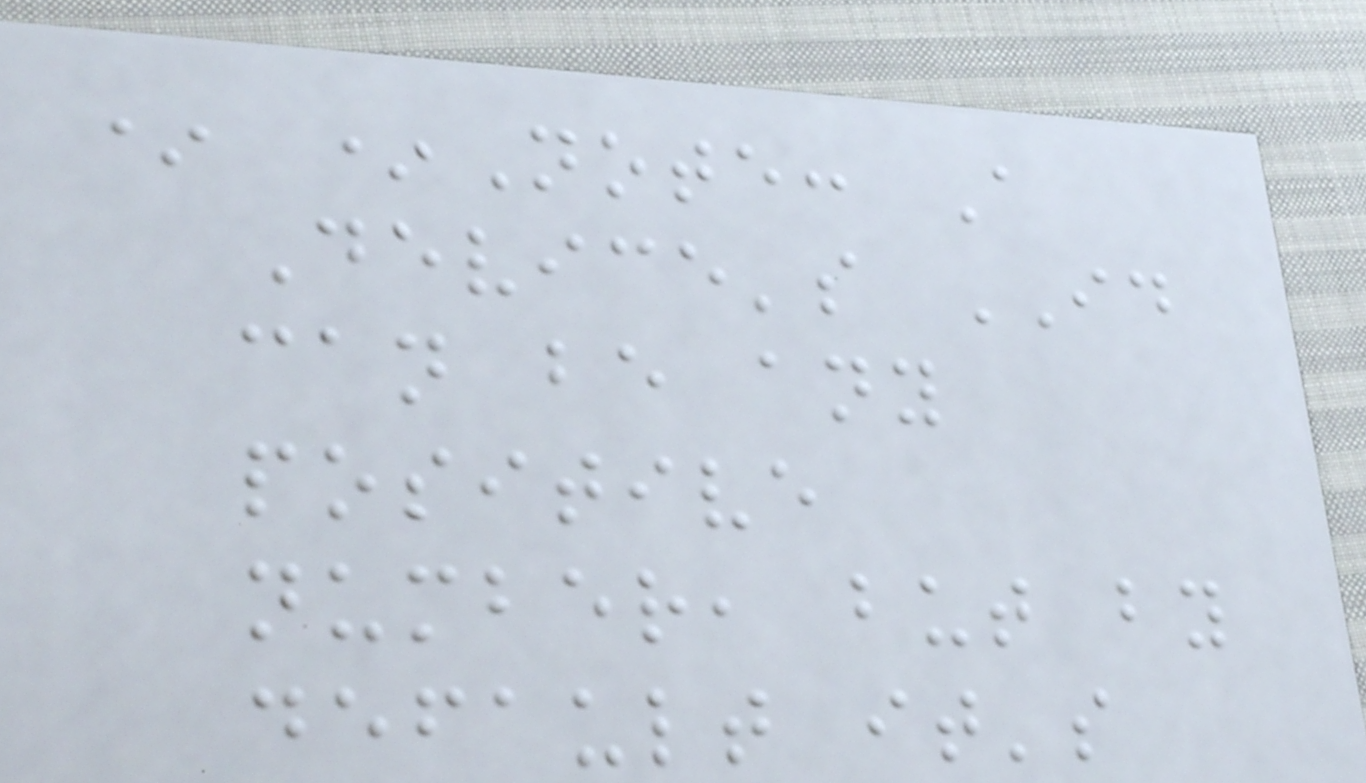* *Note: A
Device's ID
can be any
positive
number, but by
default it's
